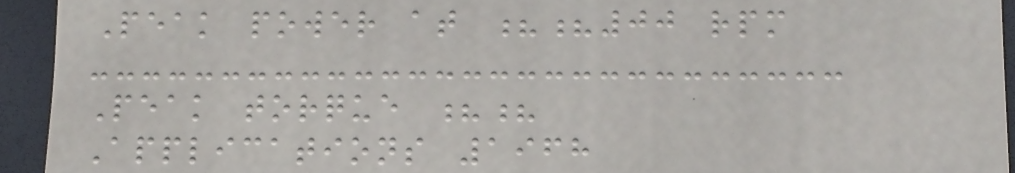Peak power at ??00 rpm
Peak torque ??
Applications 1968
